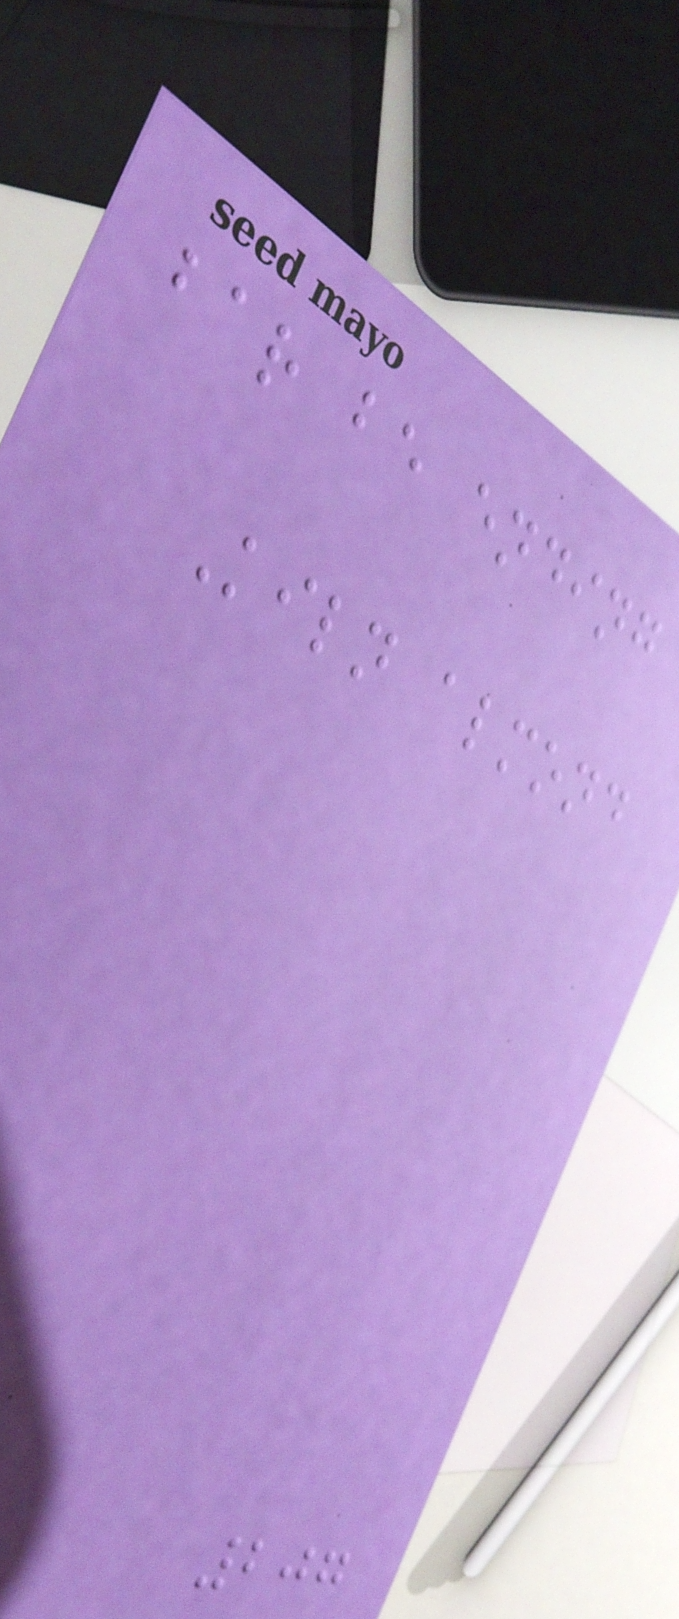bar be ending
Kiln almond
207
